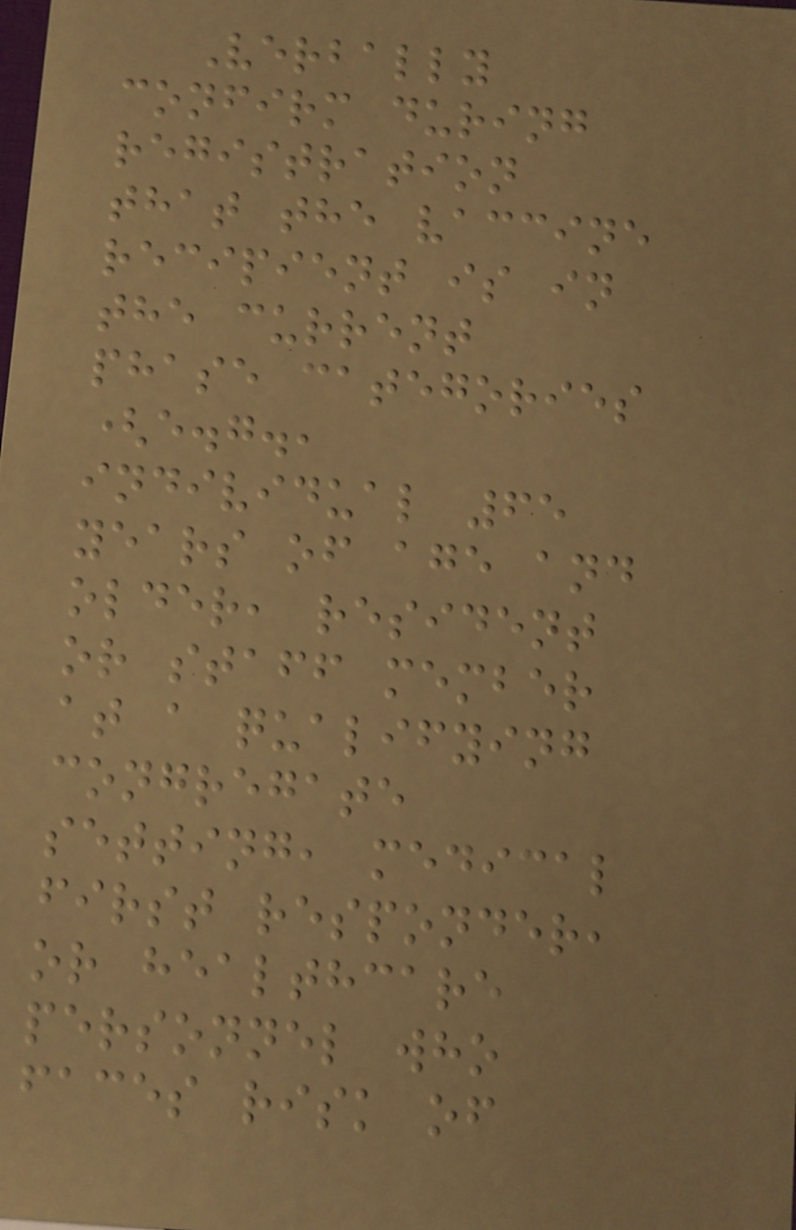Verbally
confirm during
registration
that the vaccine
recipient is in
the current
phase categories
(e.g.,
individual 65
years of age and
older, resident
or staff member
at a qualifying
congregate
setting, medical
first responder,
or healthcare
personnel who
faces risk of
